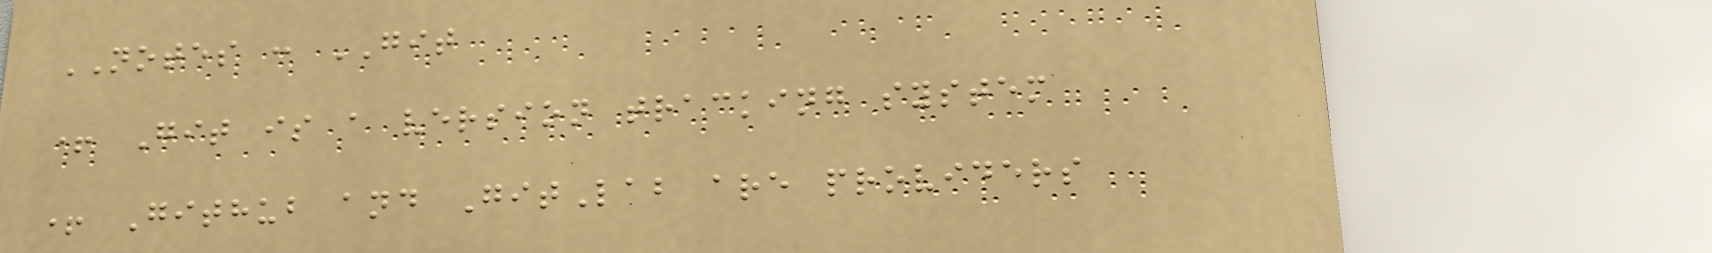NOTES : GIT
+ Git is a version tracking system
+ Github and GitLab are providers
